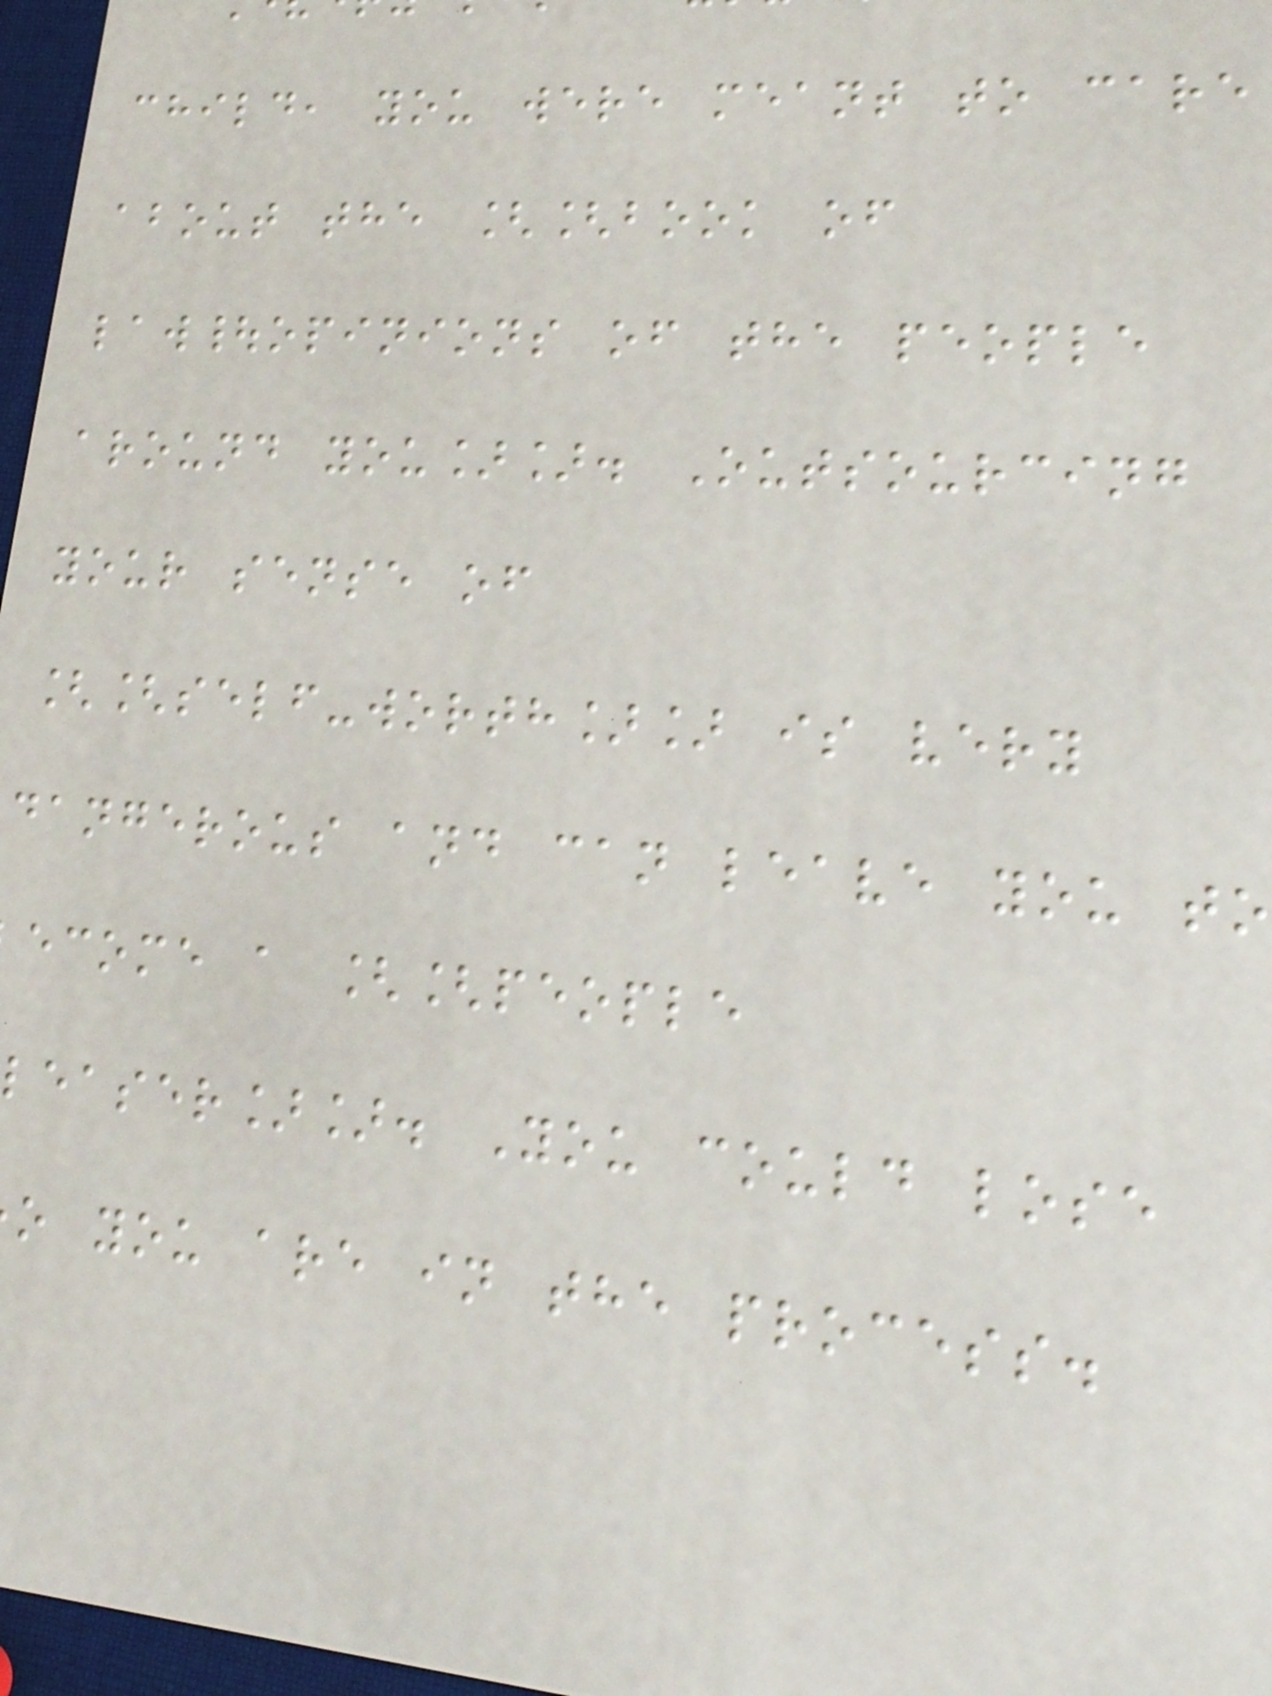child, you were meant to care
about the [[book of
law|opinions of the people
around you]]. Outsourcing
your sense of
[[self-worth]] is very
dangerous and can leave you to
ecome a [[people
leaser]]. You could lose
o you are in the process.
